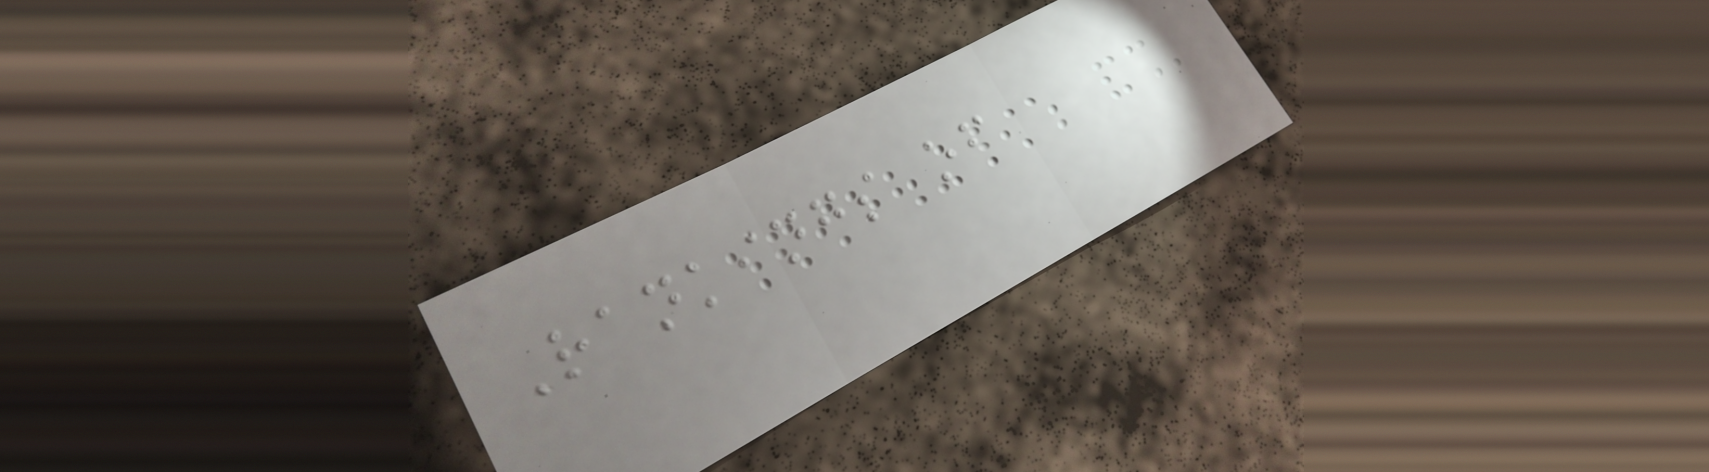Rankings of
